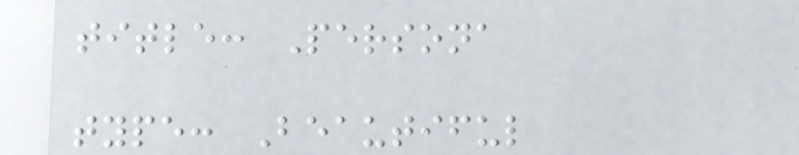title: Persona
type: Beautiful
